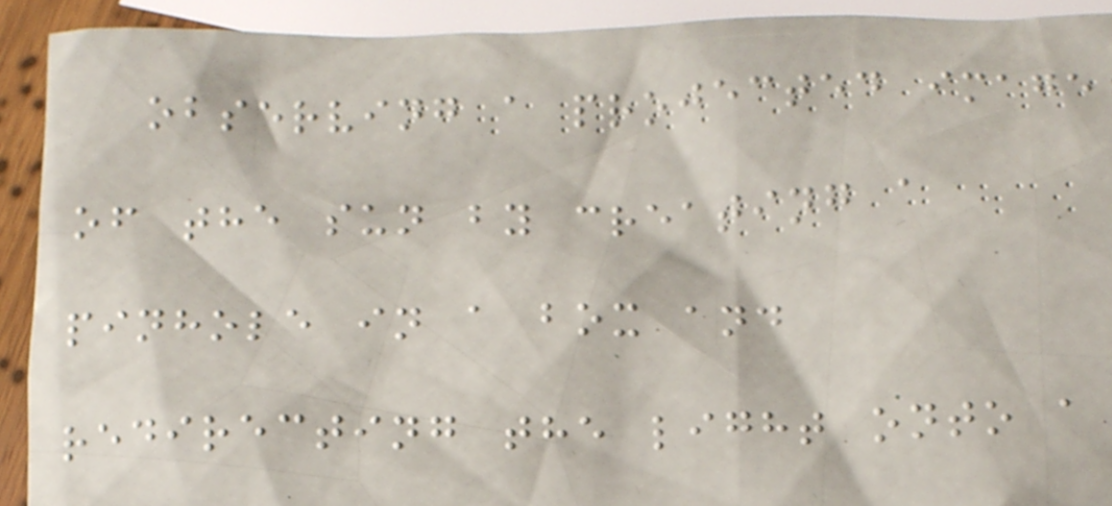observing a projected image
of the sun by creating a
pinhole in a box and
redirecting the light onto a
